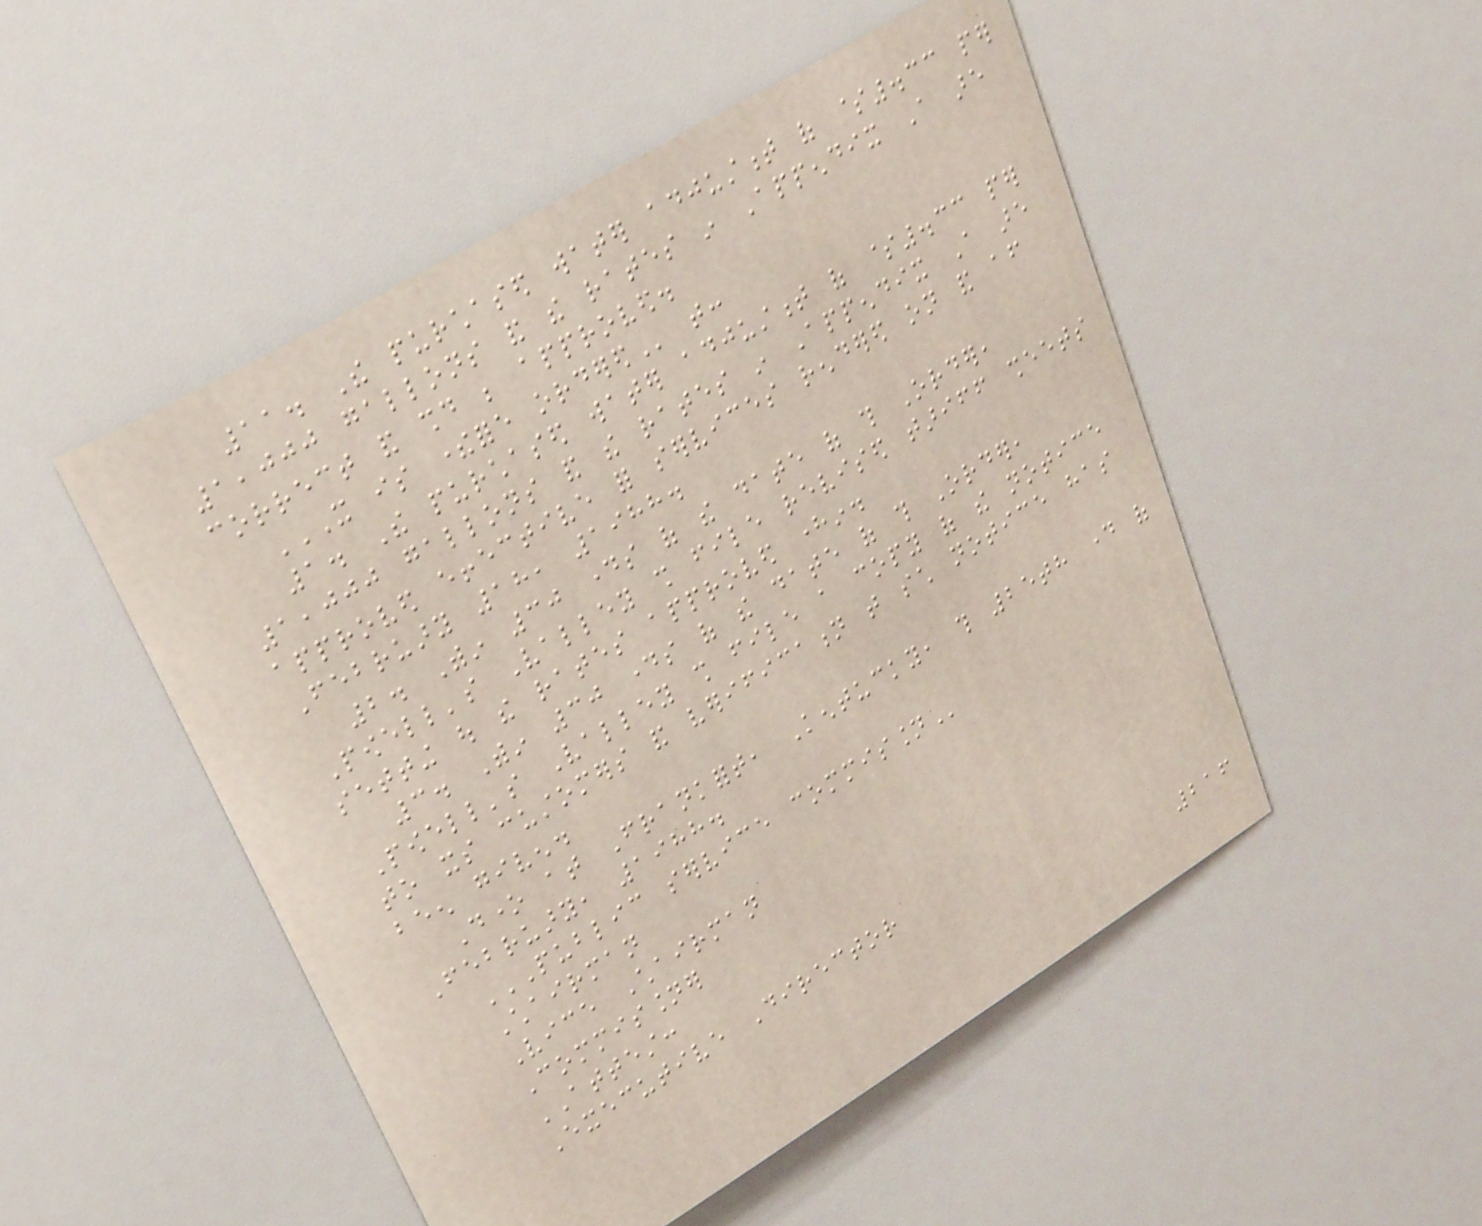11. The purchased water adjustment of $.33 per
1,000 gallons and the rates in Appendix A are
correct and should be approved.
IT IS THEREFORE ORDERED that:
1. The purchased water adjustment of $.33 per
1,000 gallons and the rates in Appendix A are
approved effective for services rendered on and after
February 18, 1988.
2. Within 30 days of the date of this Order,
Powell's Valley shall file revised tariff sheets
setting out the rates approved herein.
3. Within 30 days of the date of this Order,
Powell's Valley shall file a copy of the notice
to its customers and verification that such notice has
been given.
Done at Frankfort, Kentucky, this 25th day of
February, 1988.
PUBLIC SERVICE COMMISSION
Chairman
Vice Chairman
Commissioner
ATTEST:
Executive Director
216
